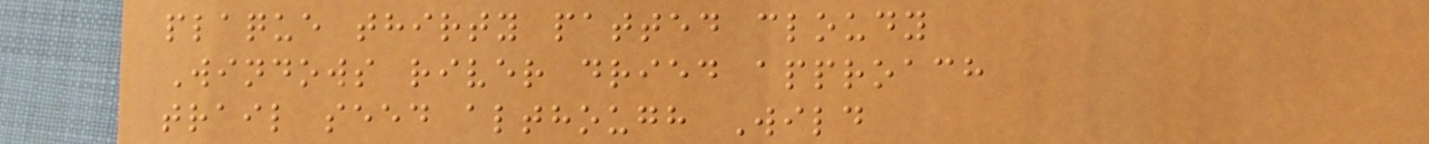plaque thirty patted cloudy
Windows river dried approach
trail seed although Wild
